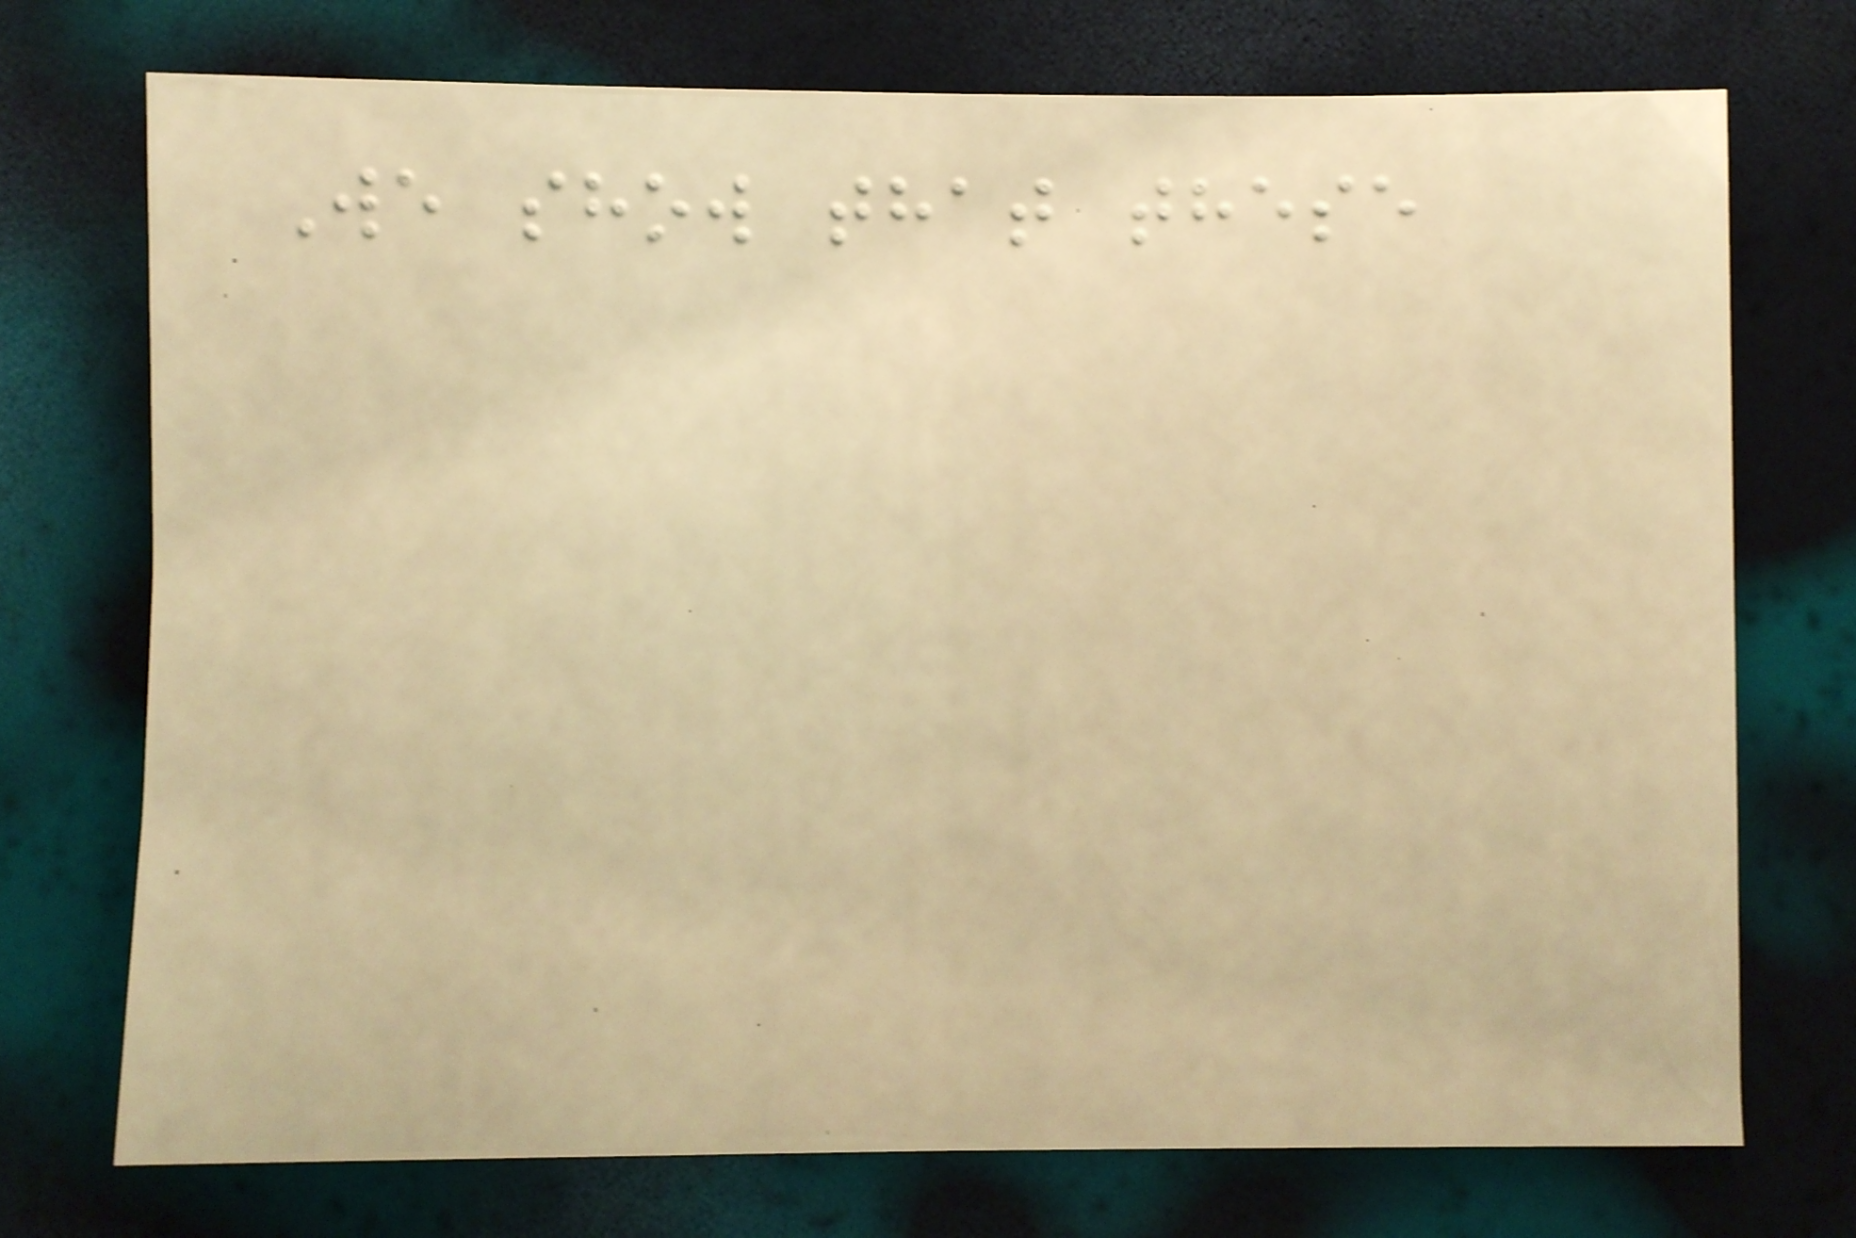We show that these
